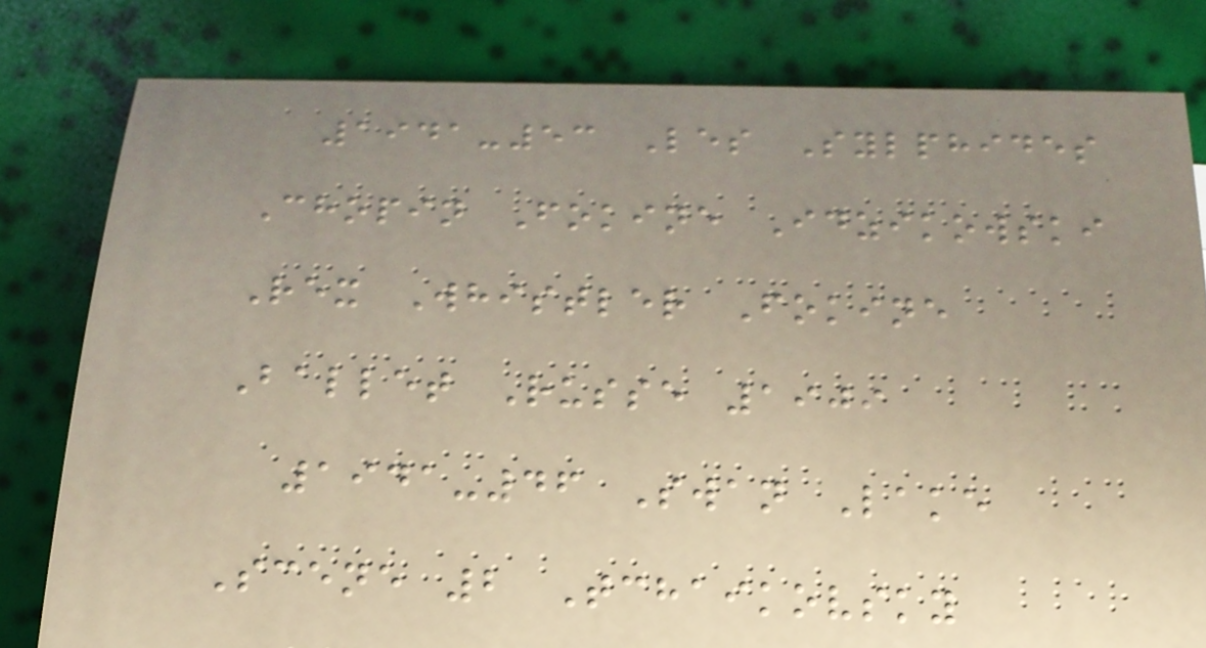1941-53 Les Sylphides
Chopin Fokine Idzikowski
Rex Whistler Fokine
Ballet Russe 1909
1941-46 Swan Lake
Scene 2 Tchaikovsky
